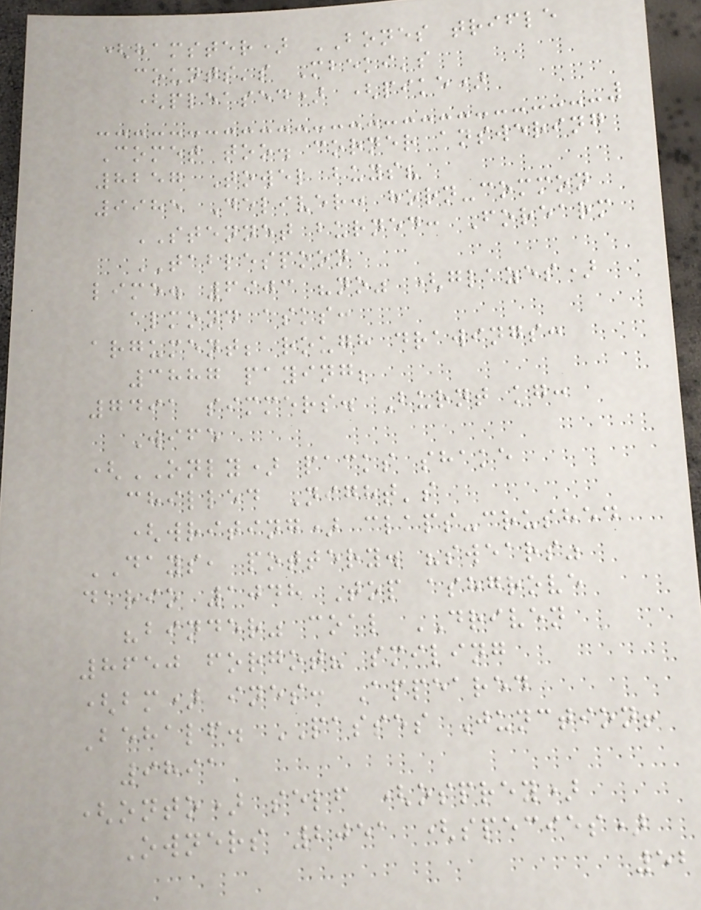(hamster) BONES trifle
counts's Mbeki's
(pleased) (pike)
Comet too. corner answering
8257 Towel buys?
9985 Deliver: horn-common
STENNET burned: Forearm
TABLESPOON
lime. 6903 "no" (glazes)
almond asks:
argument; rough drawings:
3887 paying;
7491 simmers. Burnt kg:
Wife
(ONLY) packs shake
chilled Night's
(writing) claps-crushed
DAYS, pottery. "swears"
dario 1048 Top ashgrove
"binder" coal DRIVEN
8650 forgot? smiling
(bm) ines: Appeared
Behalf. PASSES Junction!
9891
(onto) self (osprey)
Owners 2051 (species)
52
